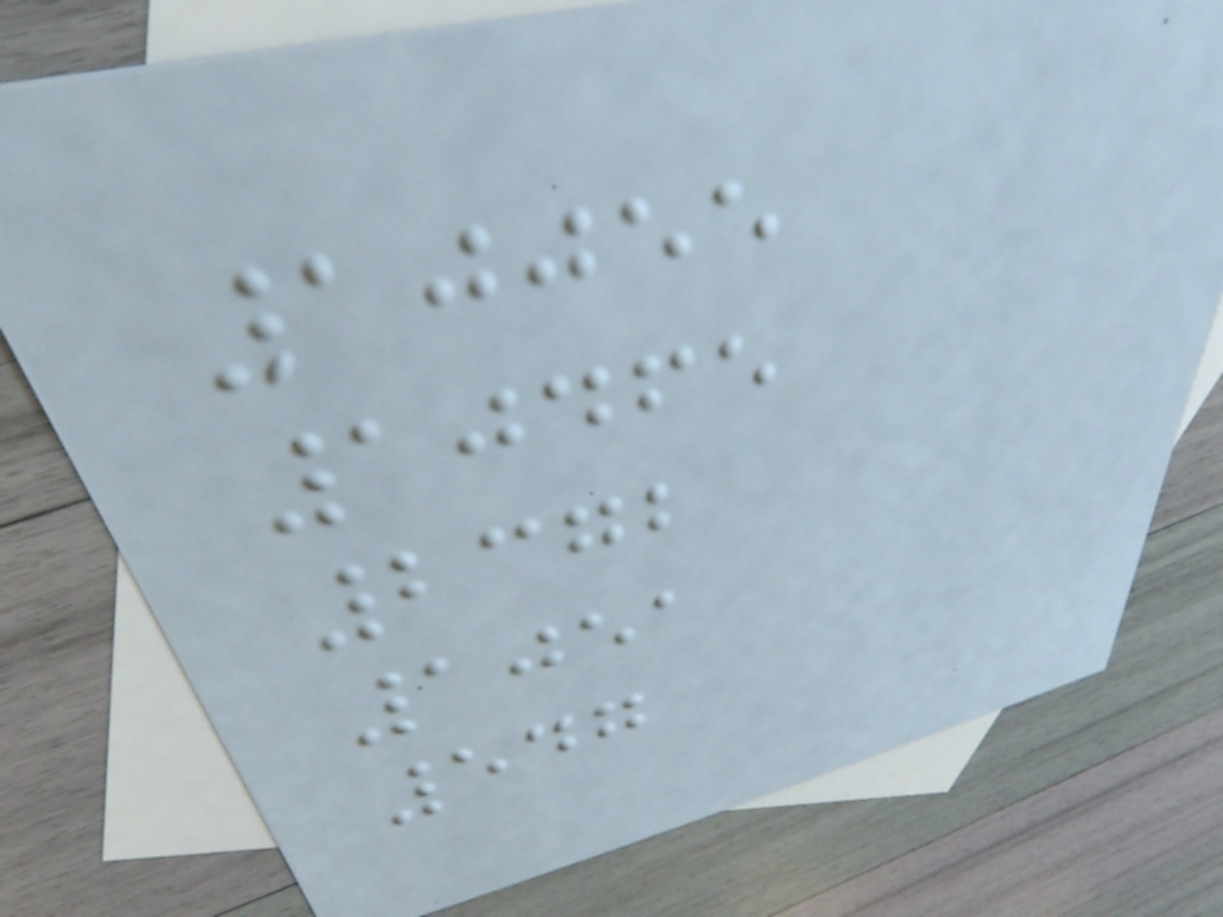10055
10465
2372
1051
547
